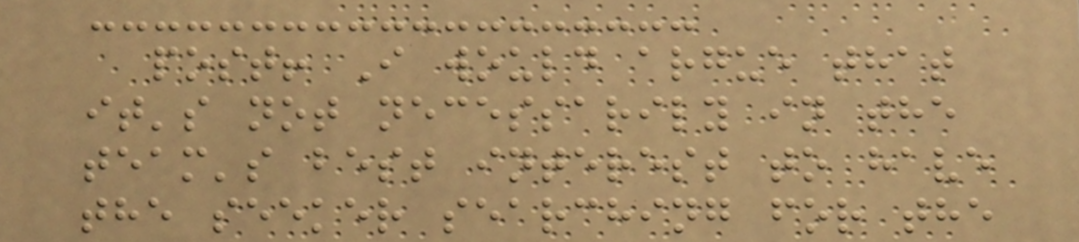post! I would argue that
it's not necessarily in the
team's best interest to have
the seeker searching for the
